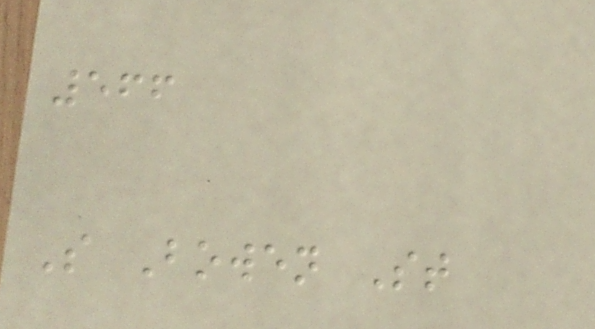566
S Bowen St
